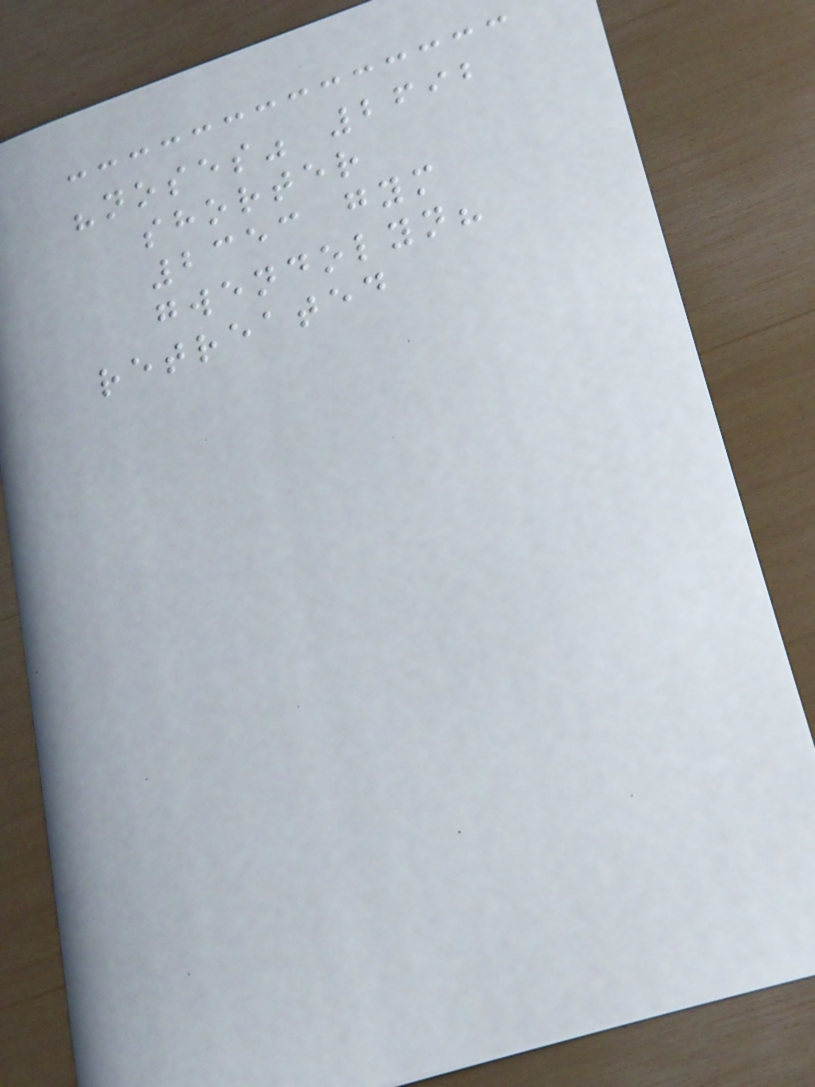"noses" 2692
shorter
2353 gym
gwendolyn?
retreated
